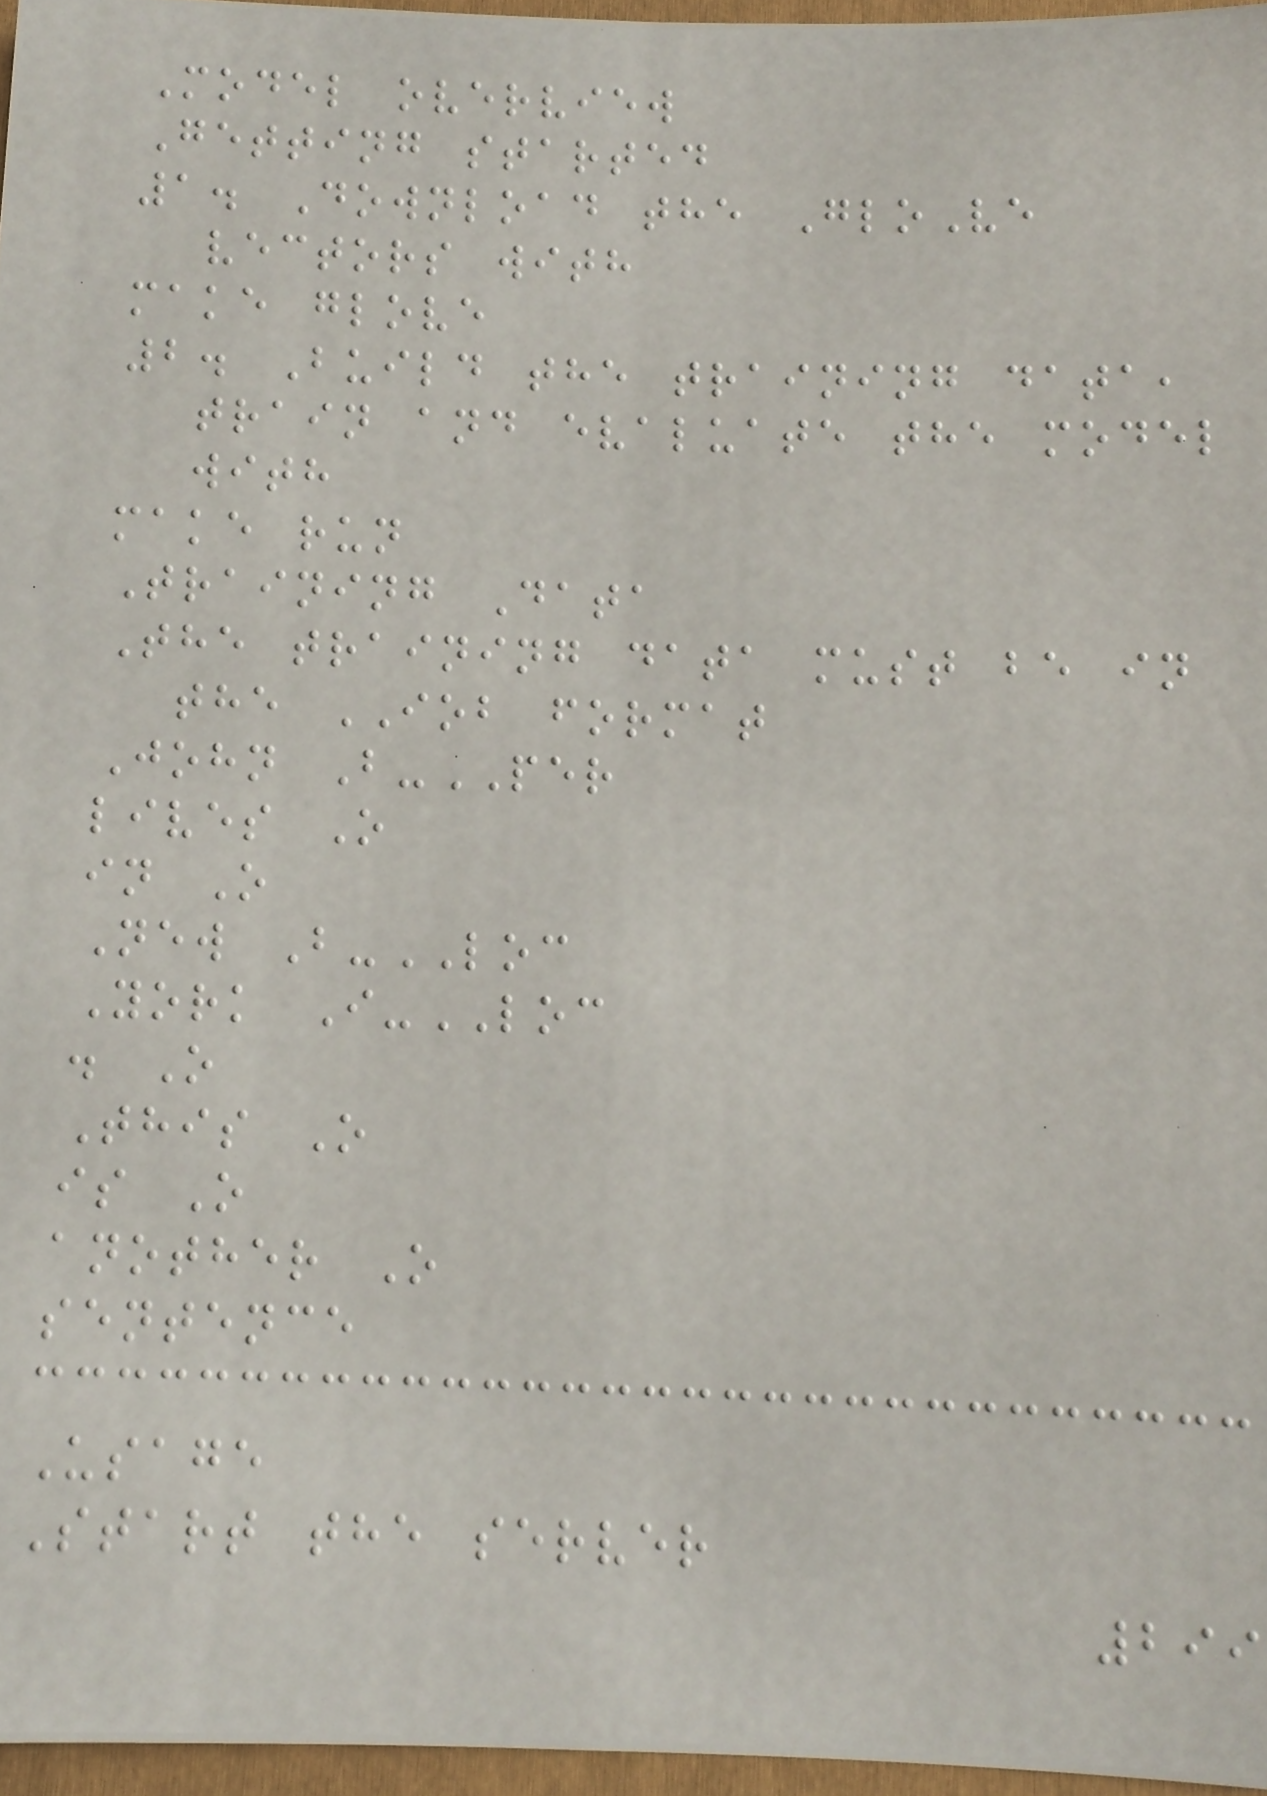Model overview
Getting started
1. Download the GloVe
vectors with
make glove
2. Build the training data,
train and evaluate the model
with
make run
Training Data
The training data must be in
the IOB format
John B-PER
lives O
in O
New B-LOC
York I-LOC
. O
This O
is O
another O
sentence
Usage
Start the server
299
